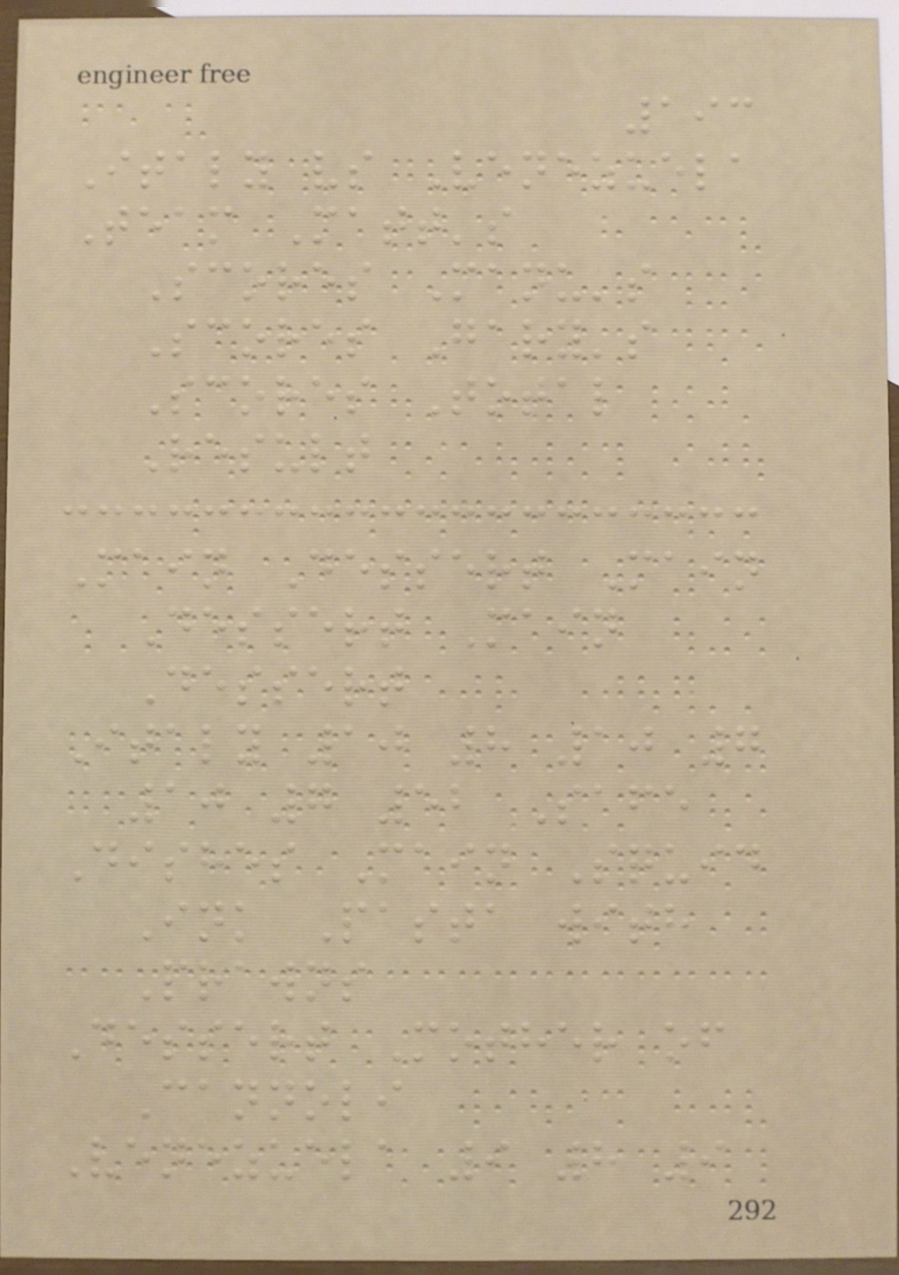193
Italy vs Venezuela
Team Matt's
Scores Manu's
Scores Gary's
Scores Total
Result
Main Dessert Main
Dessert Main
Dessert
Italy 10 8 10 7
10 7 52 Safe
Dishes Main Squid
Ink Pasta with
Prawns
Dessert Mother of
Cannoli
Venezuela 9 8 9
